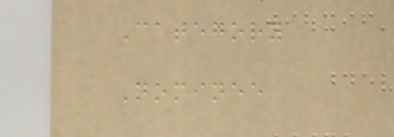Category
Nominee
